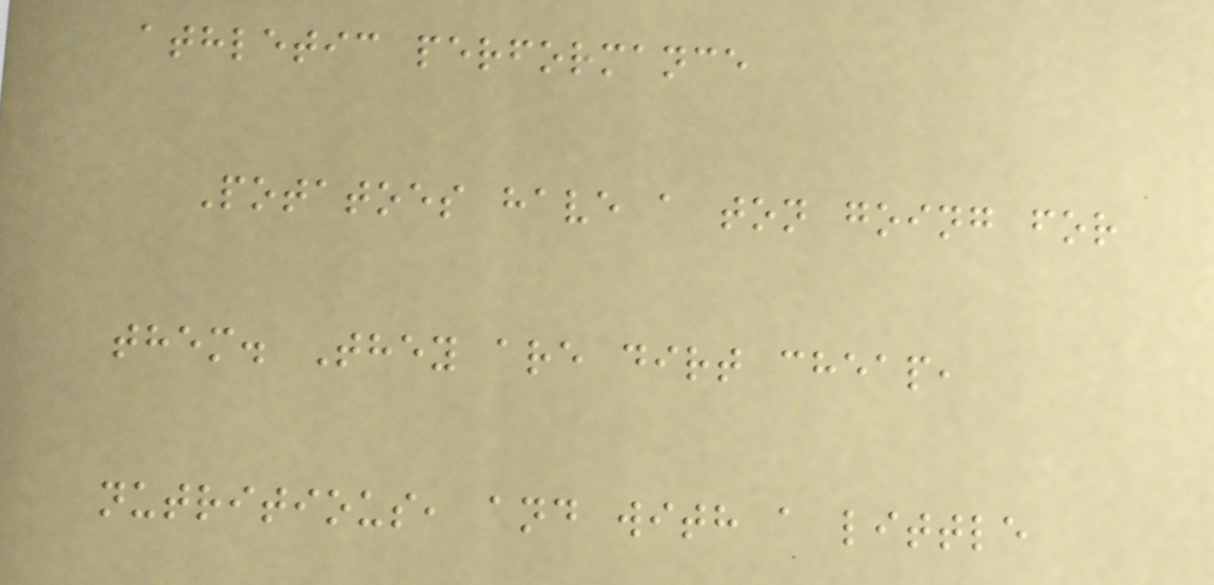athletic performance
Potatoes have a ton going for
them. They are dirt cheap,
nutritious, and with a little
